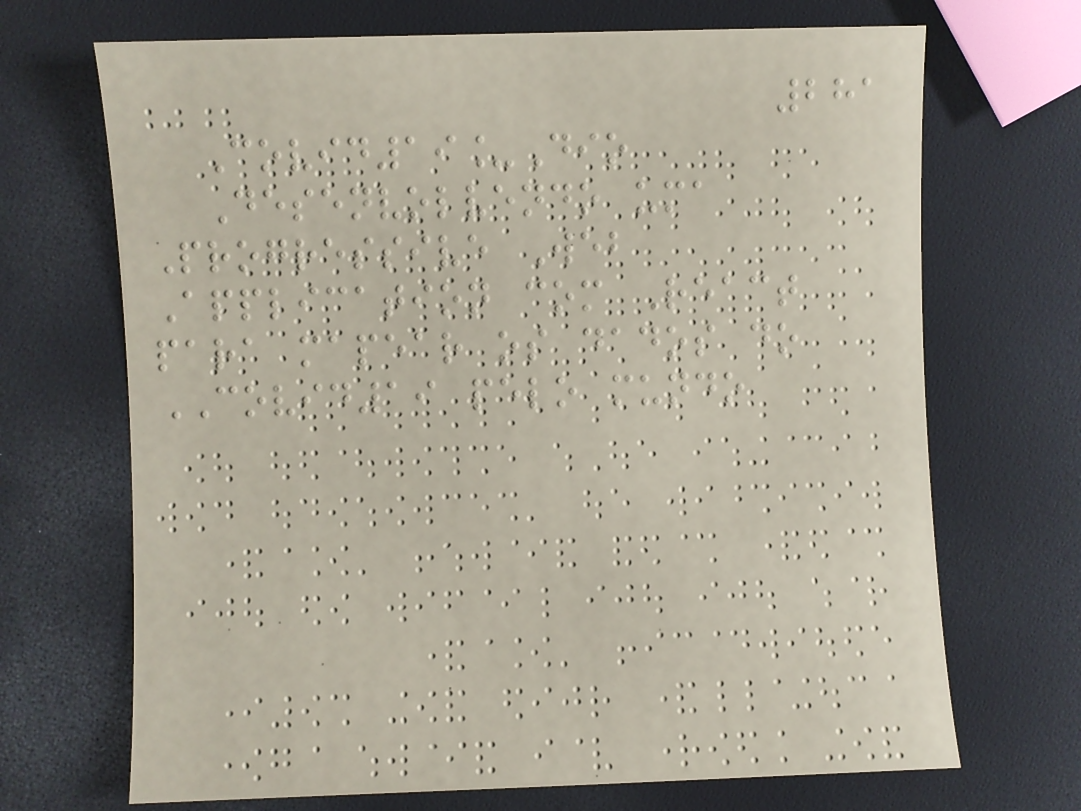281
Covid19_Dio
Desenvolvendo uma
Progressive Web
Application com React
para mapear os dados do
COVID19 pelo mundo
